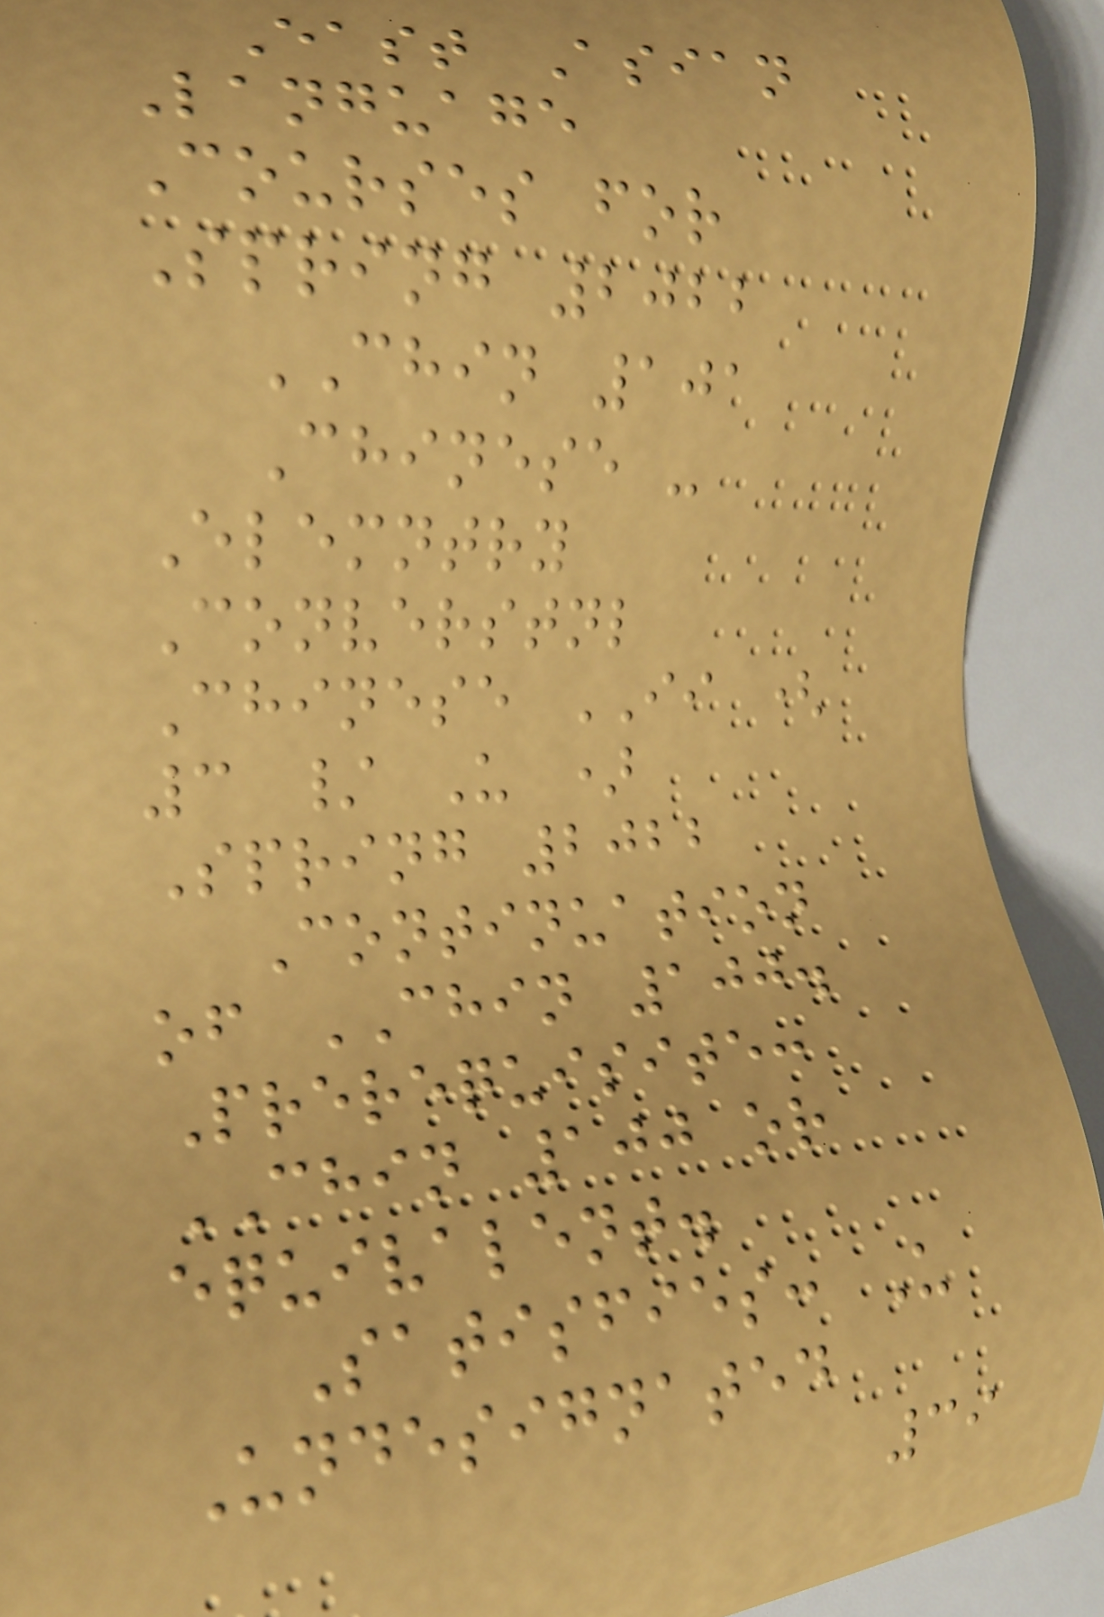East Asian
Language
Courses for
Spring 2022
CHIN 101
Chinese -
Elemntry
Converstnl
Chinese II (
3 / U )
Spring 2022
Continuation
of CHIN 100.
Prerequisite:
CHIN 100 or
equivalent.
Satisfies: U
Undesignated
39
